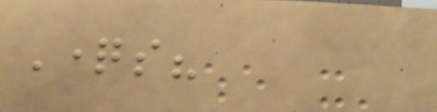Questions?
